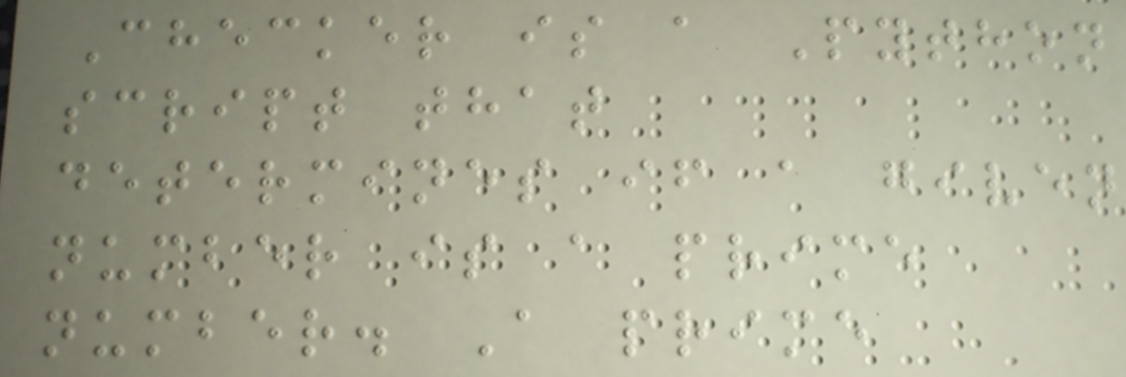Checker is a Python
script that
determines if a given
number is a prime
number. A prime
